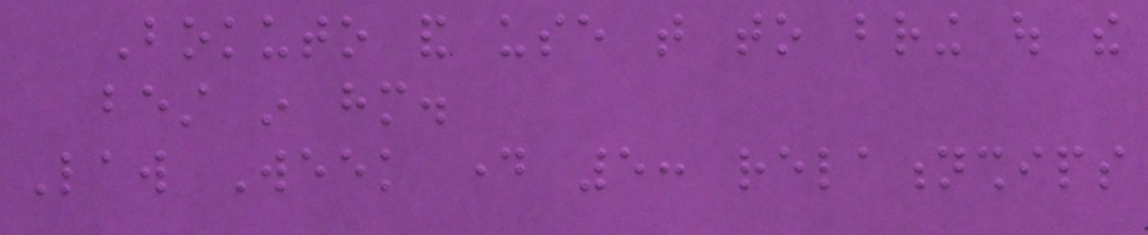Bokuto and use that to bring out the
best in him.
Law Week day 5: relationships
